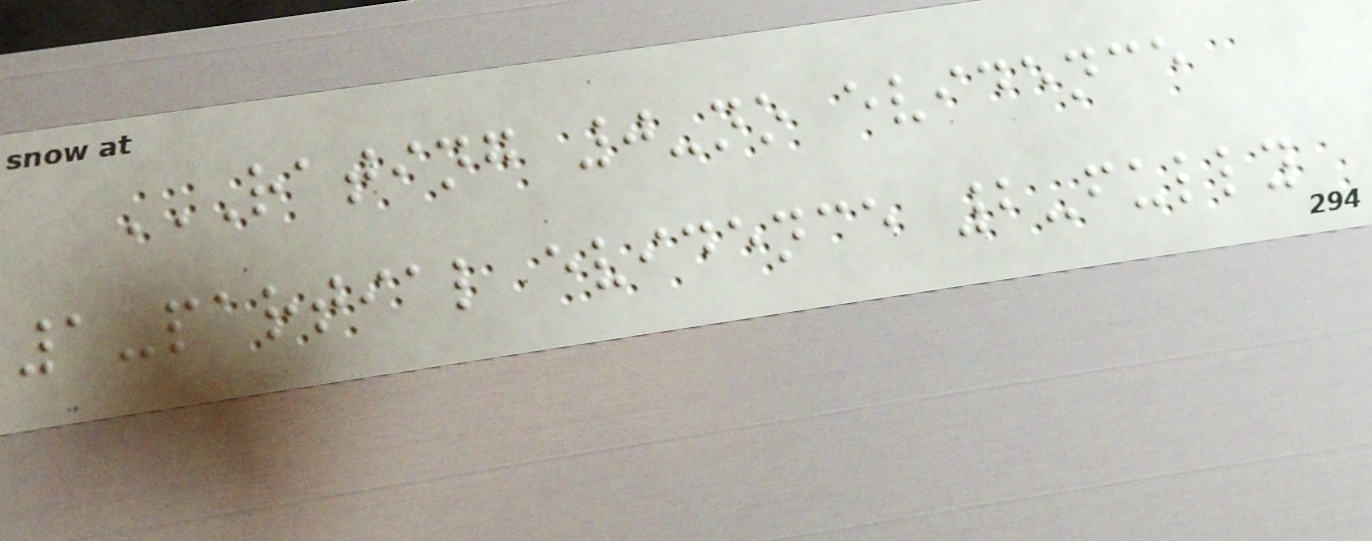RATING 0-NO EVIDENCE
1-PARTIAL EVIDENCE 2-FULLY
